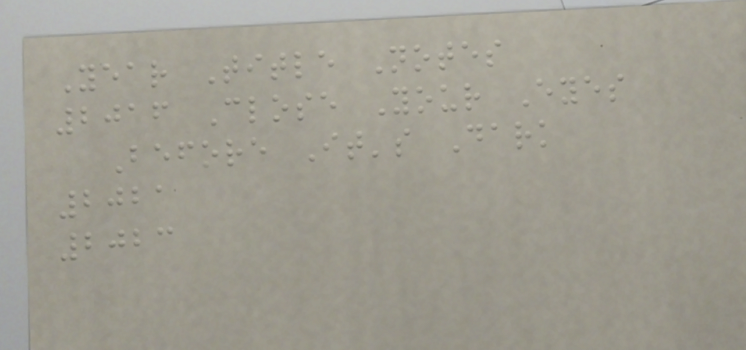Year Title Notes
2016 Close Your Eyes
Before It's Dark
2021
2023
